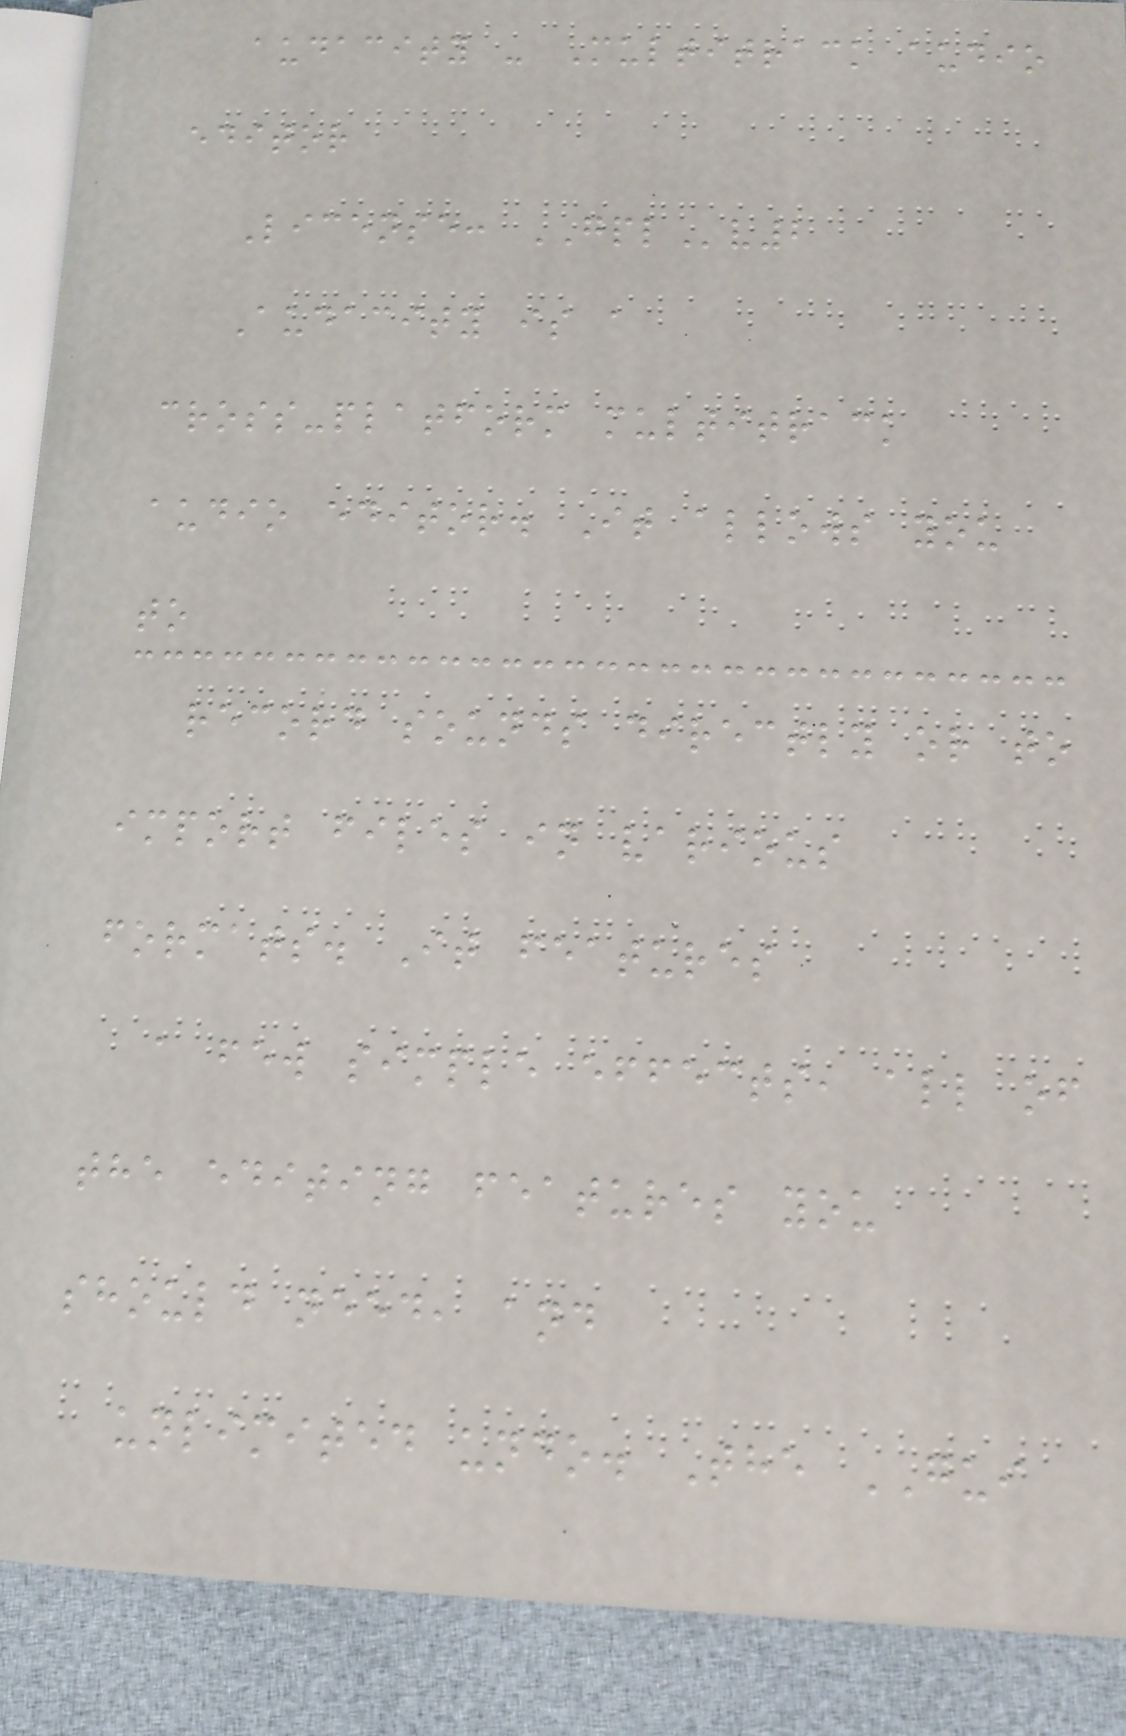audacity - Multitrack audio
editor
License: GPLv2
Audacity is a
cross-platform multitrack
audio editor. It allows you
to
record sounds directly or to
import files in various
formats. It features
a few simple effects, all of
the editing features you
should need, and
unlimited undo. The GUI
